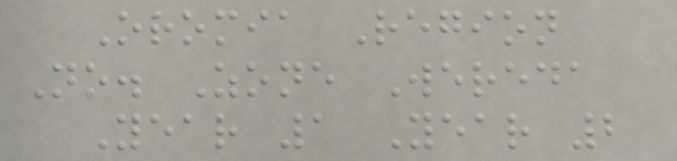Oromia Region
No. Zone Wereda
Year 1 Year 2
